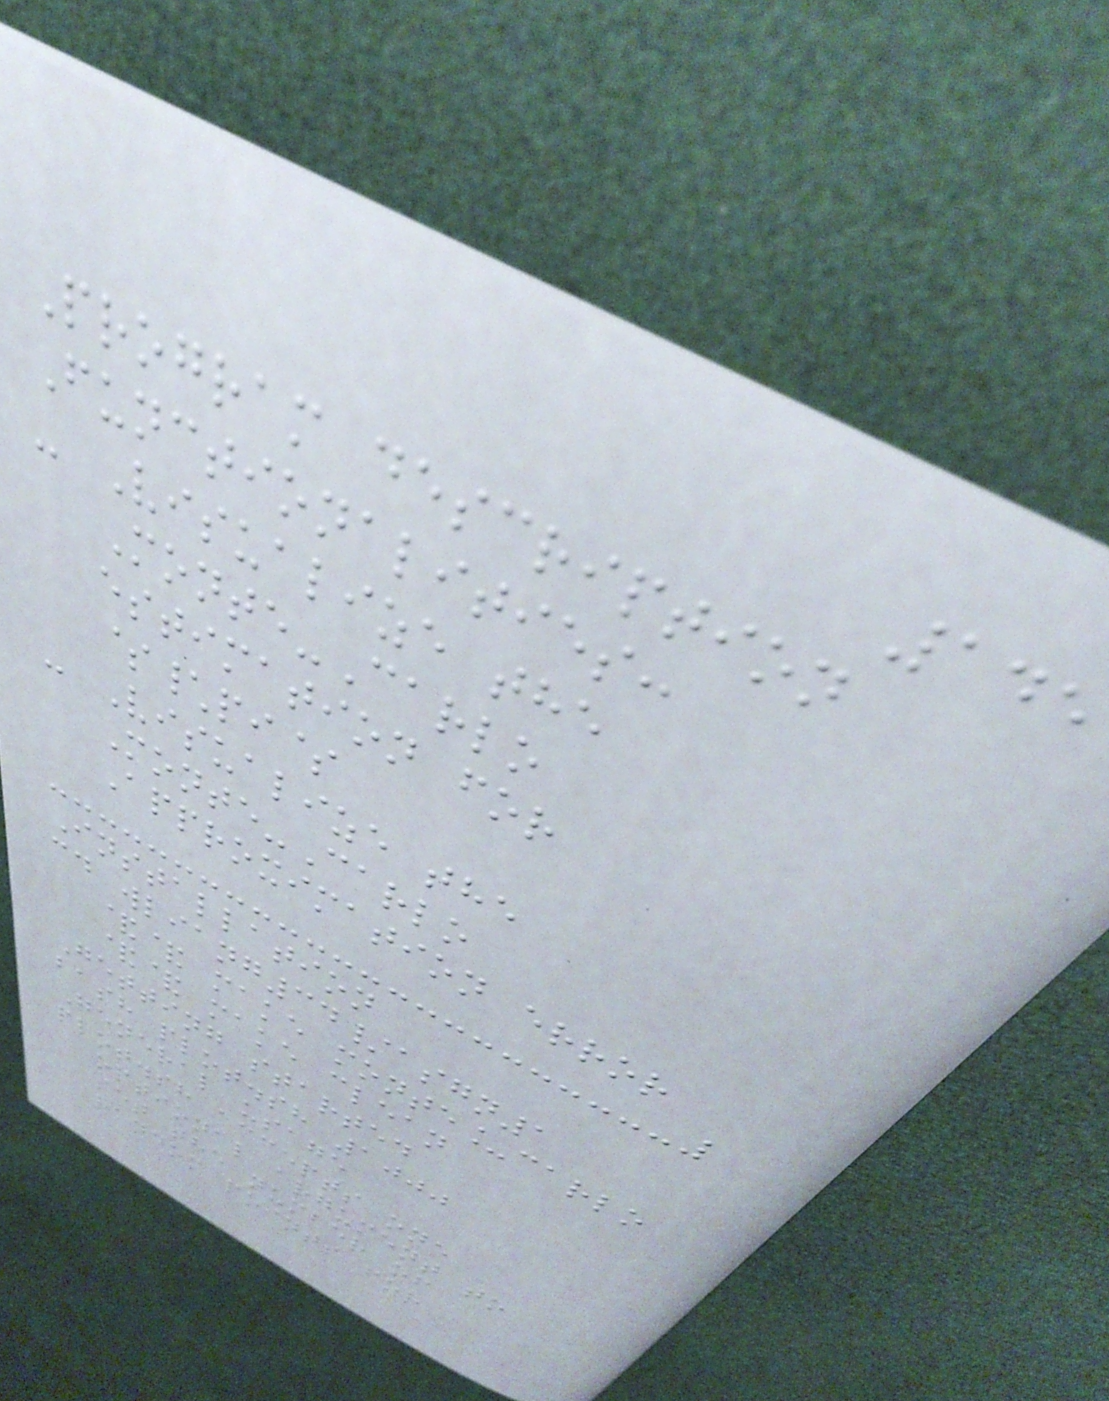145
Program description
Functionalities:
- Visualize the
Monte-Carlo
estimation for
$\pi$
- Visualize the
Monte-Carlo
Approximation error
Installation
cd wliang34/asgn1
&& make monte_carlo
&& make clean
Getting started
bash plot.sh 1000
General usage
plot.sh accepts one
optional argument to
set the number of
random points for
